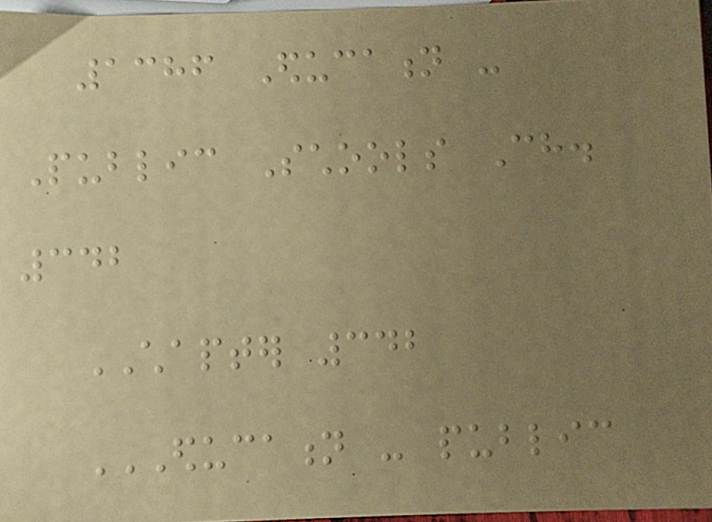1386 Education -
Public Schools Ch.
342
CHAPTER 342
EDUCATION - PUBLIC
